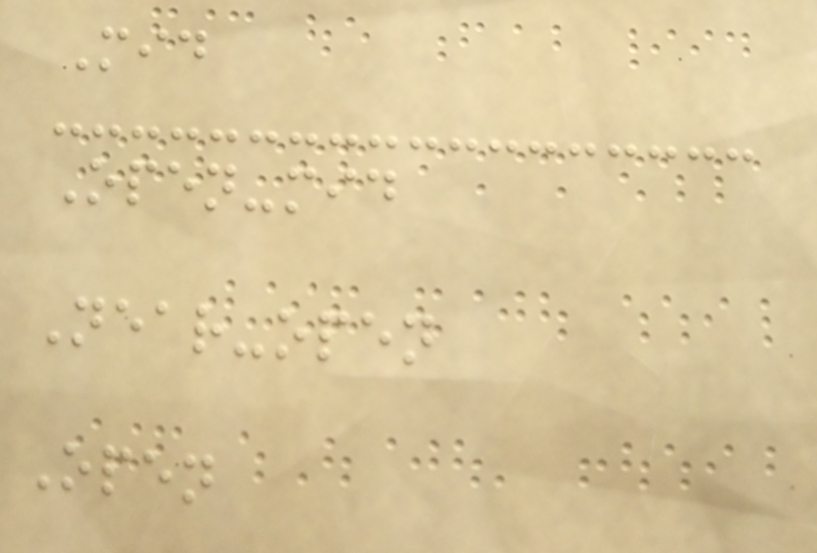Mid
Open-mid
Near-open
Open
